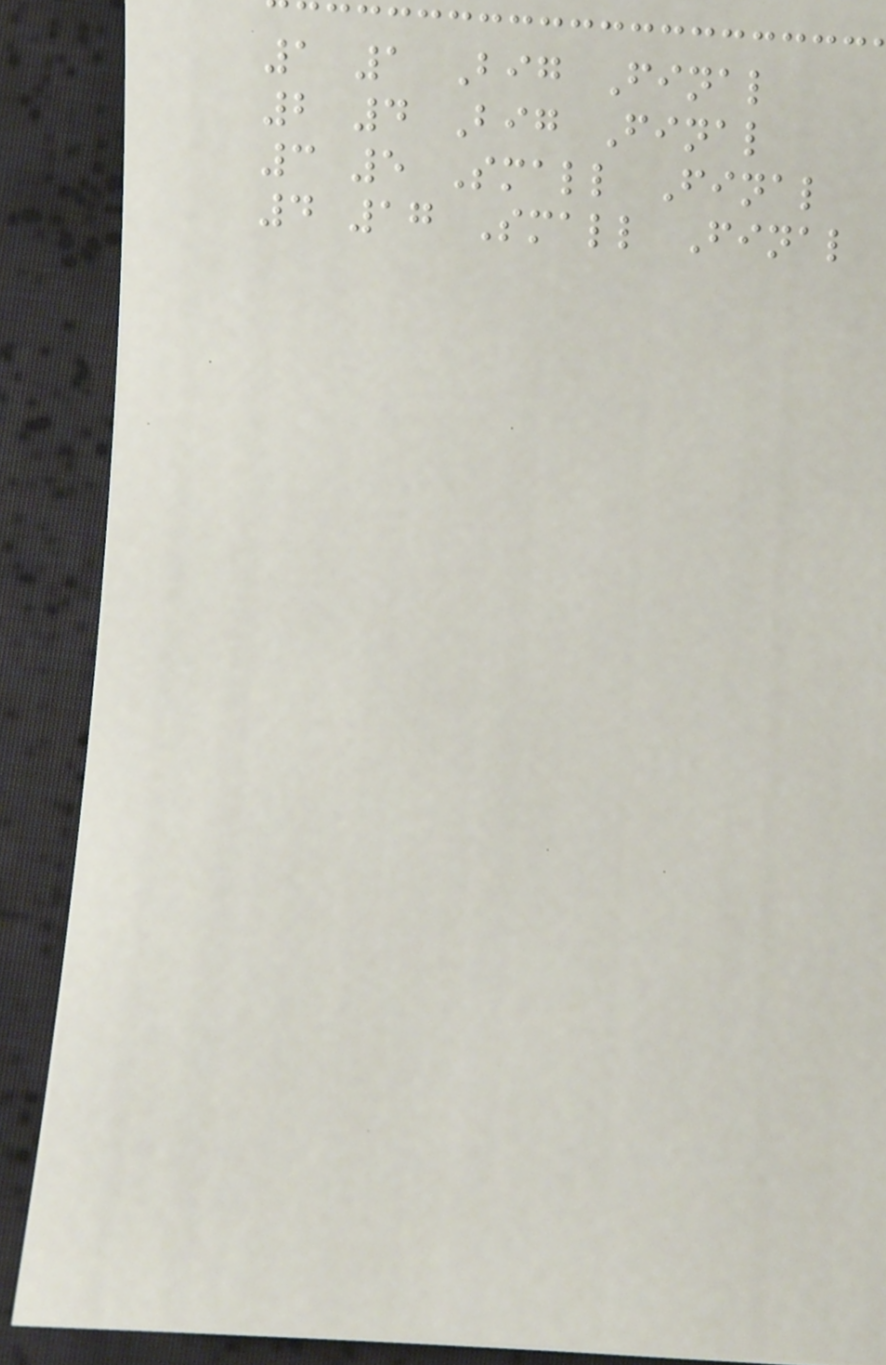1 1 Big Final
2 4 Big Final
3 5 Small Final
4 17 Small Final
